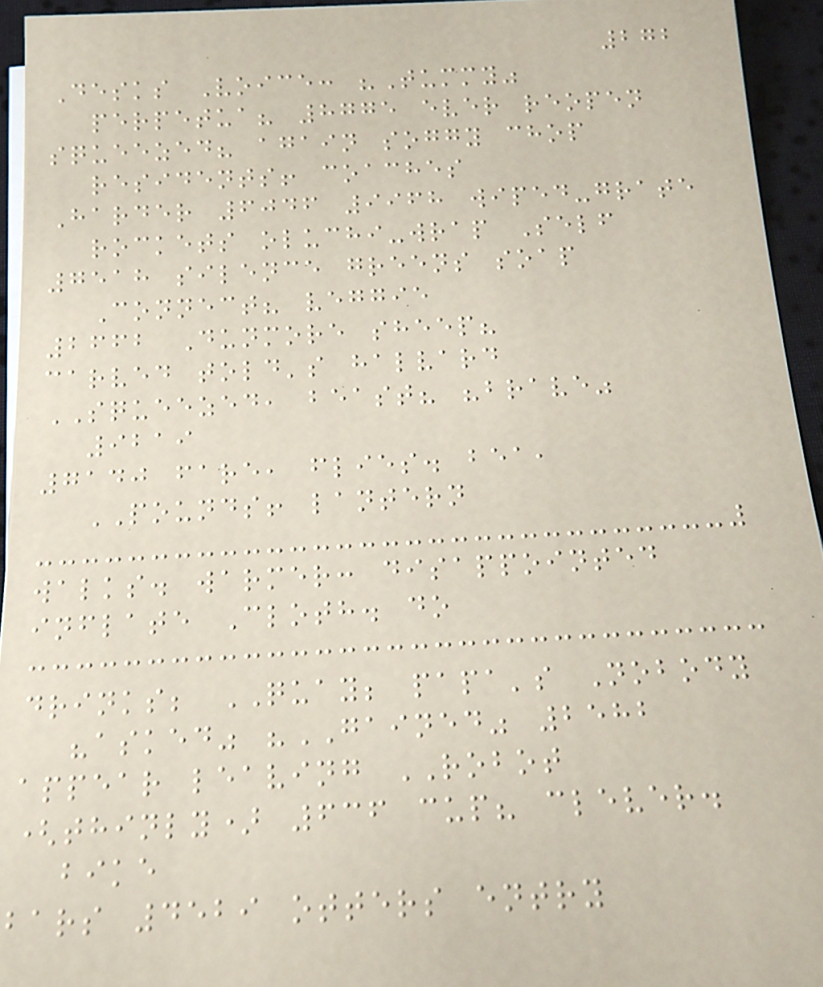272
Desks Voice: "Tummy"
perpetua? 8775 ever reopen
squeezed? again soggy chop
residents! coaches
Harder 6046 9968 wiped-grate
rockets oluchi-wrap Self
7518 silence greens soap
Connect? veggie
2662 Dunmore sheep?
carved told's halvard
SQUEEZED, beast? "brave"
9219
7140 fare, flies. bea,
POUNDS! lantern
walks. warmer: disappointed
inflate Cloth. do
drinks; QUAY; papa's Nobody
"asked" "GAINED" 2582
appear leaving ROBOT
(thinly) 636 cup? clever.
bike
bars 4529 otters entry
